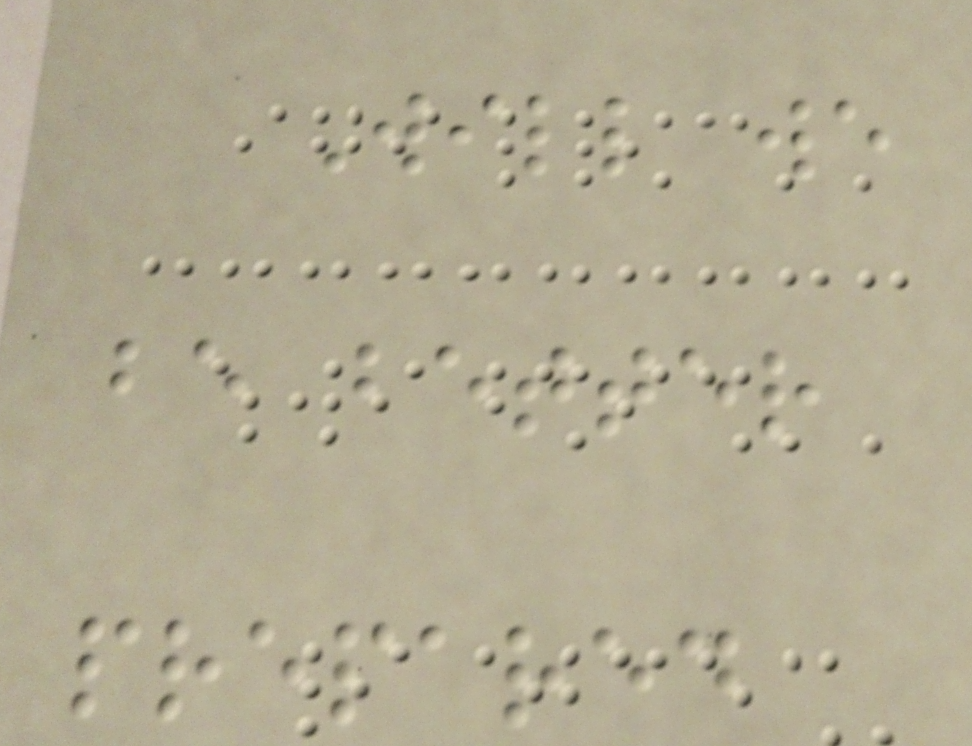Will we
be better
prepared
